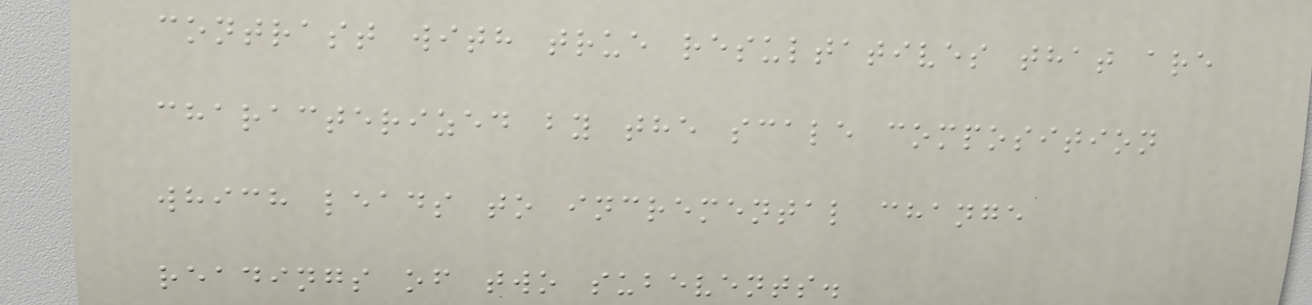contrast with true resultatives that are
characterized by the scale composition
which leads to incremental change
readings of two subevents.
